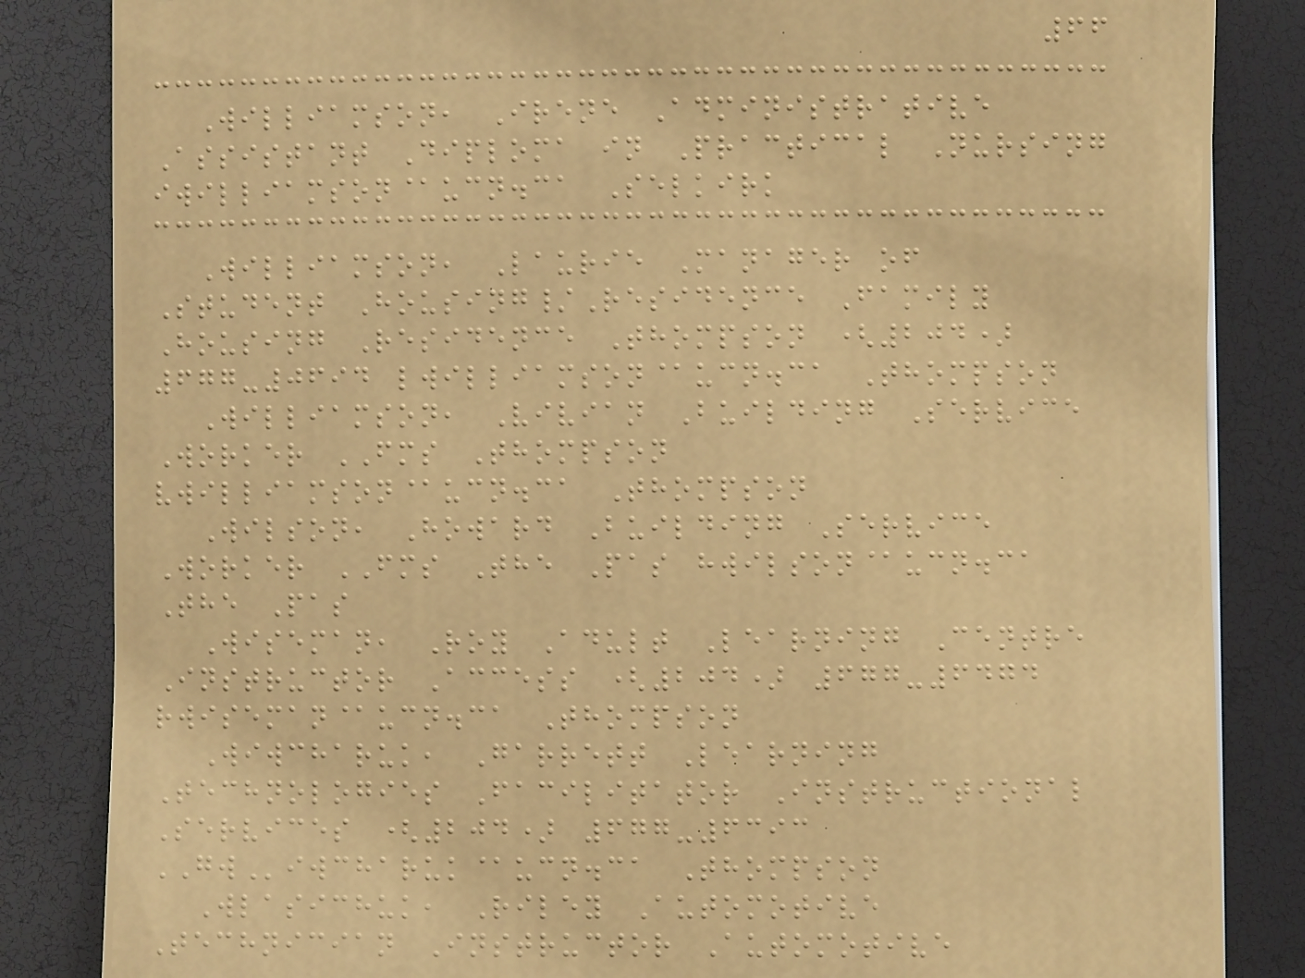66
Williamson, Irene Administrative
Assistant Diploma in Practical Nursing
iwilliamson@ucn.ca Selkirk
Williamson, Laurie Manager of
Student Housing/Residence Family
Housing Residence Thompson (204)
677-0694 lwilliamson@ucn.ca Thompson
Williamson, Vivian Building Service
Worker FMS Thompson
vwilliamson@ucn.ca Thompson
Wilson, Howard Building Service
Worker FMS The Pas hwilson@ucn.ca
The Pas
Wiseman, Roy Adult Learning Centre
Instructor Access (204) 677-6474
rwiseman@ucn.ca Thompson
Wiwcharuk, Garrett Learning
Technologies Facilitator Instructional
Services (204) 677-6393
GWiwcharuk@ucn.ca Thompson
Wlasichuk, Riley Automotive
Technician Instructor Automotive
